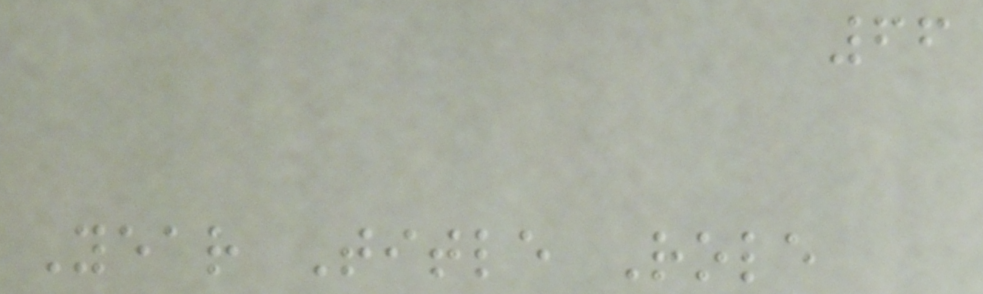66
Year Title Role
